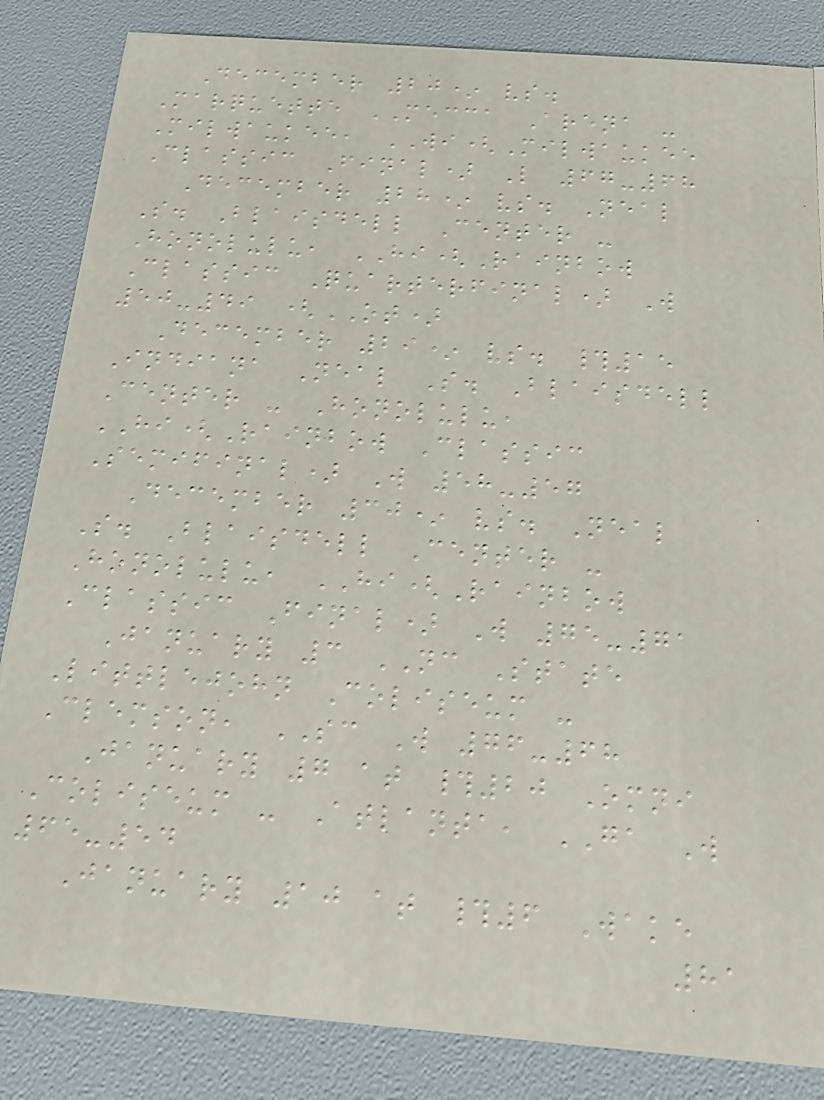December 20* vs.
Marquette MECCA Arena -
Milwaukee, WI(Milwaukee
Classic Final) L 67-68
December 28* vs. Neal
S. Blaisdell Center -
Honolulu, HI(Rainbow
Classic Quarterfinal) W
50-49 (OT)
December 29* vs. #15
Indiana Neal S. Blaisdell
Center - Honolulu,
HI(Rainbow Classic
Semifinal) W 58-57
December 30* vs. Neal
S. Blaisdell Center -
Honolulu, HI(Rainbow
Classic Final) W 75-71
January 3 NC State
Littlejohn Coliseum -
Clemson, SC W 76-68
January 7 at #20 Omni
Coliseum - Atlanta, GA W
65-54
January 10 at #6 Wake
81
